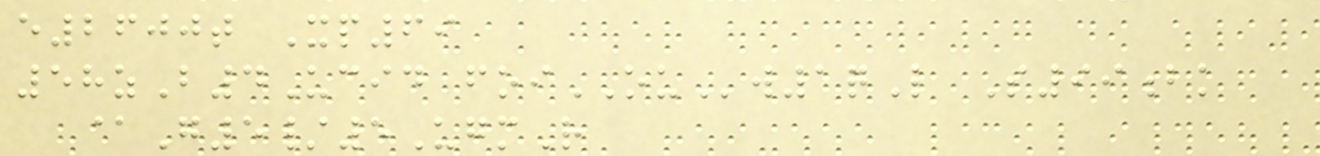e2600t Xp69
58zB4Ucid foiOUw1qL S99bk
@G5/5UgmR
